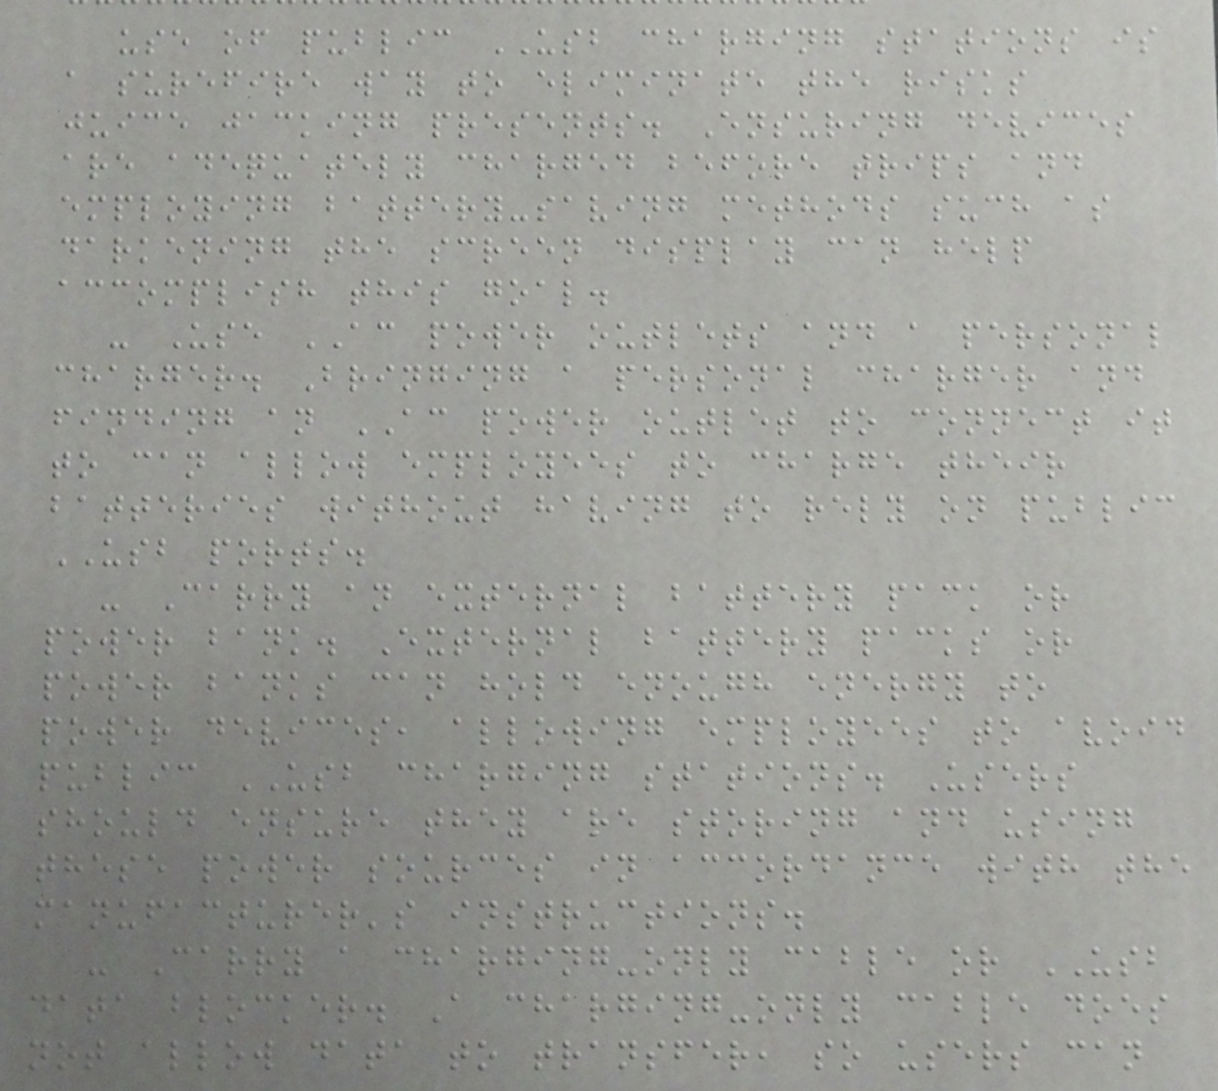use of public USB charging stations is
a surefire way to eliminate the risks
juice jacking presents. Ensuring devices
are adequately charged before trips and
employing battery-saving methods such as
darkening the screen display can help
accomplish this goal.
- Use AC power outlets and a personal
charger. Bringing a personal charger and
finding an AC power outlet to connect it
to can allow employees to charge their
batteries without having to rely on public
USB ports.
- Carry an external battery pack or
power bank. External battery packs or
power banks can hold enough energy to
power devices, allowing employees to avoid
public USB charging stations. Users
should ensure they are storing and using
these power sources in accordance with the
manufacturer's instructions.
- Carry a charging-only cable or USB
data blocker. A charging-only cable does
not allow data to transfer, so users can
